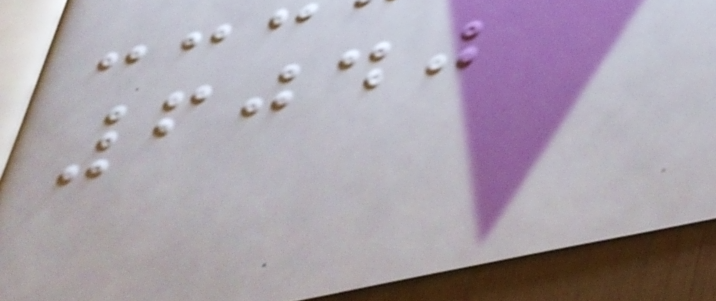6040
